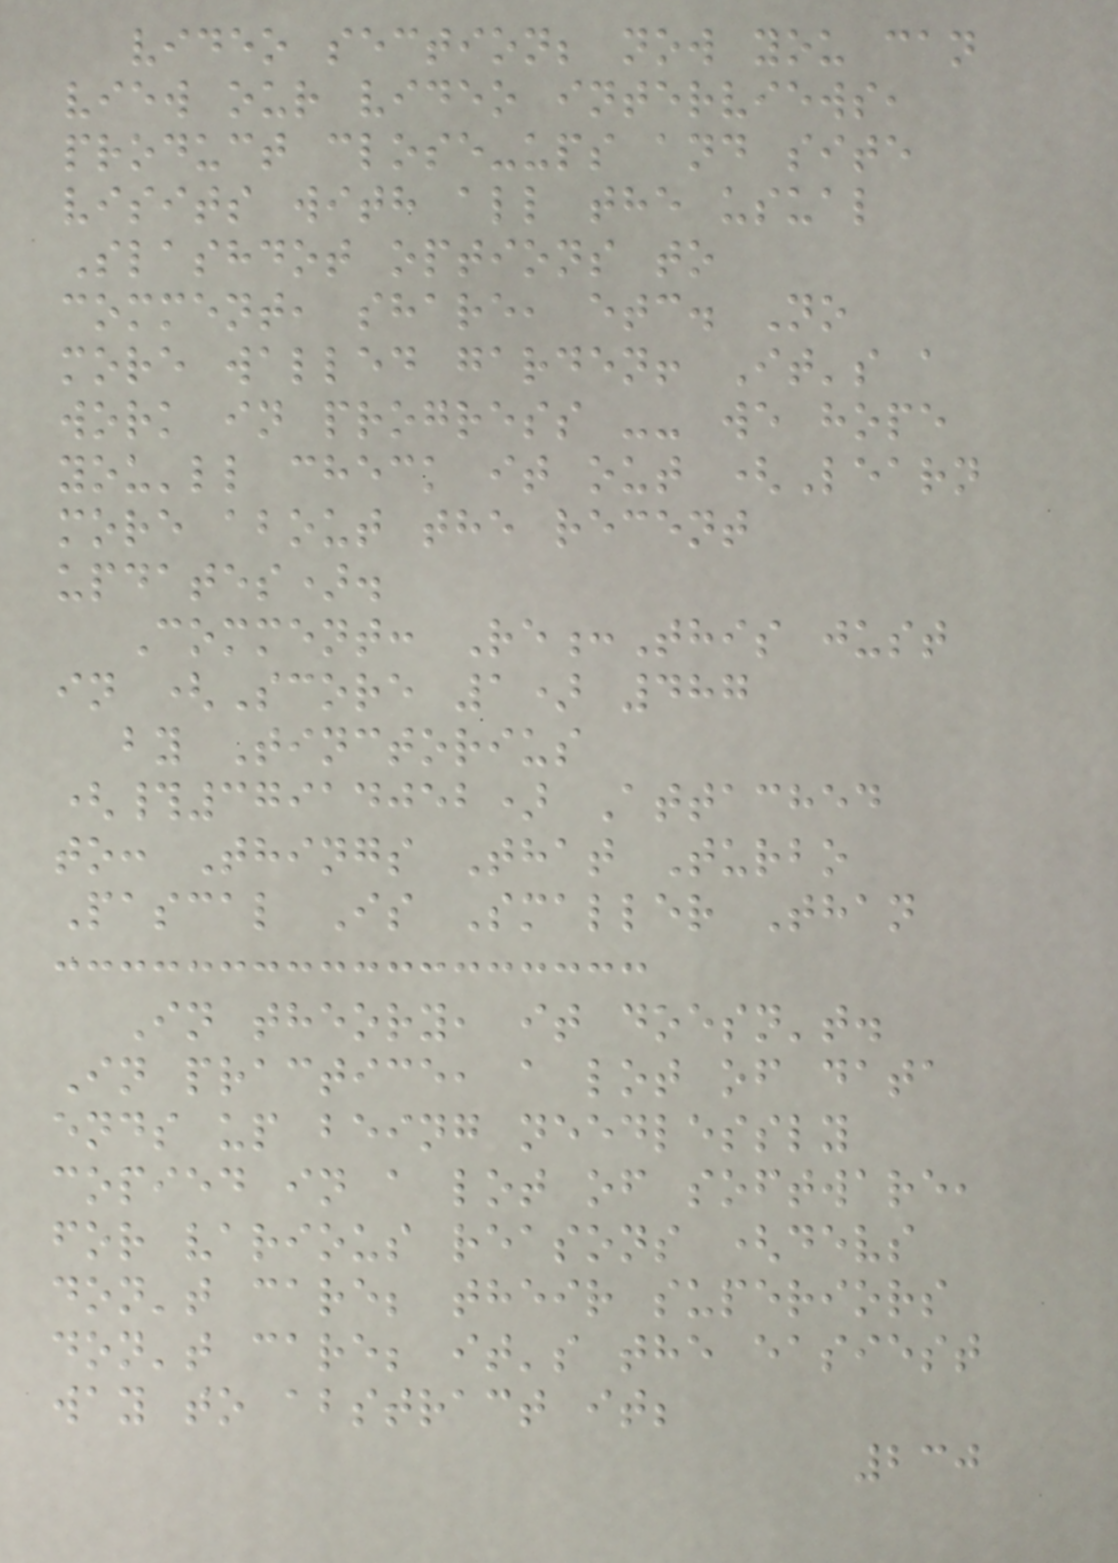video section; now you can
view our video interviews,
product close-ups and site
visits with all the usual
Slashdot options to
comment, share, etc. No
more walled garden! It's a
work in progress -- we hope
you'll check it out (Learn
more about the recent
updates).
Comment: Re:This just
in (Score 1) 487
by Tinctorius
(#37914052) Attached
to: Things That Turbo
Pascal Is Smaller Than
In theory, it doesn't.
In practice, a lot of data
ends up being needlessly
copied in a lot of software,
for various reasons (devs
don't care; their superiors
don't care; it's the easiest
way to abstract it;
230
